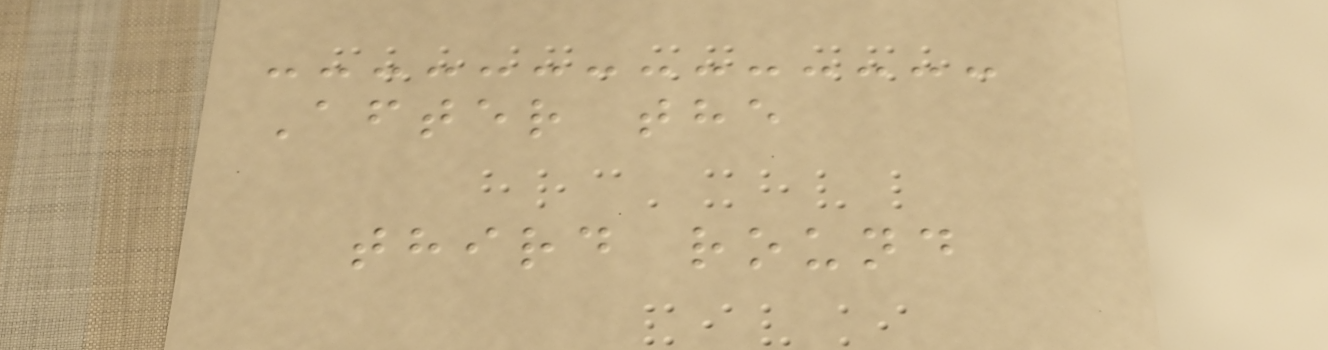After the
third round
